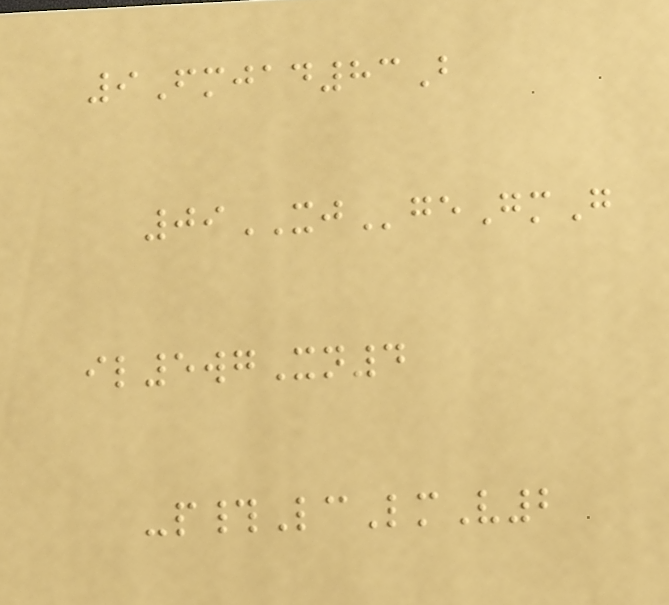9Fmjad83B
09XJgeGmG
il5wgXn4
-p#LcLmV2
